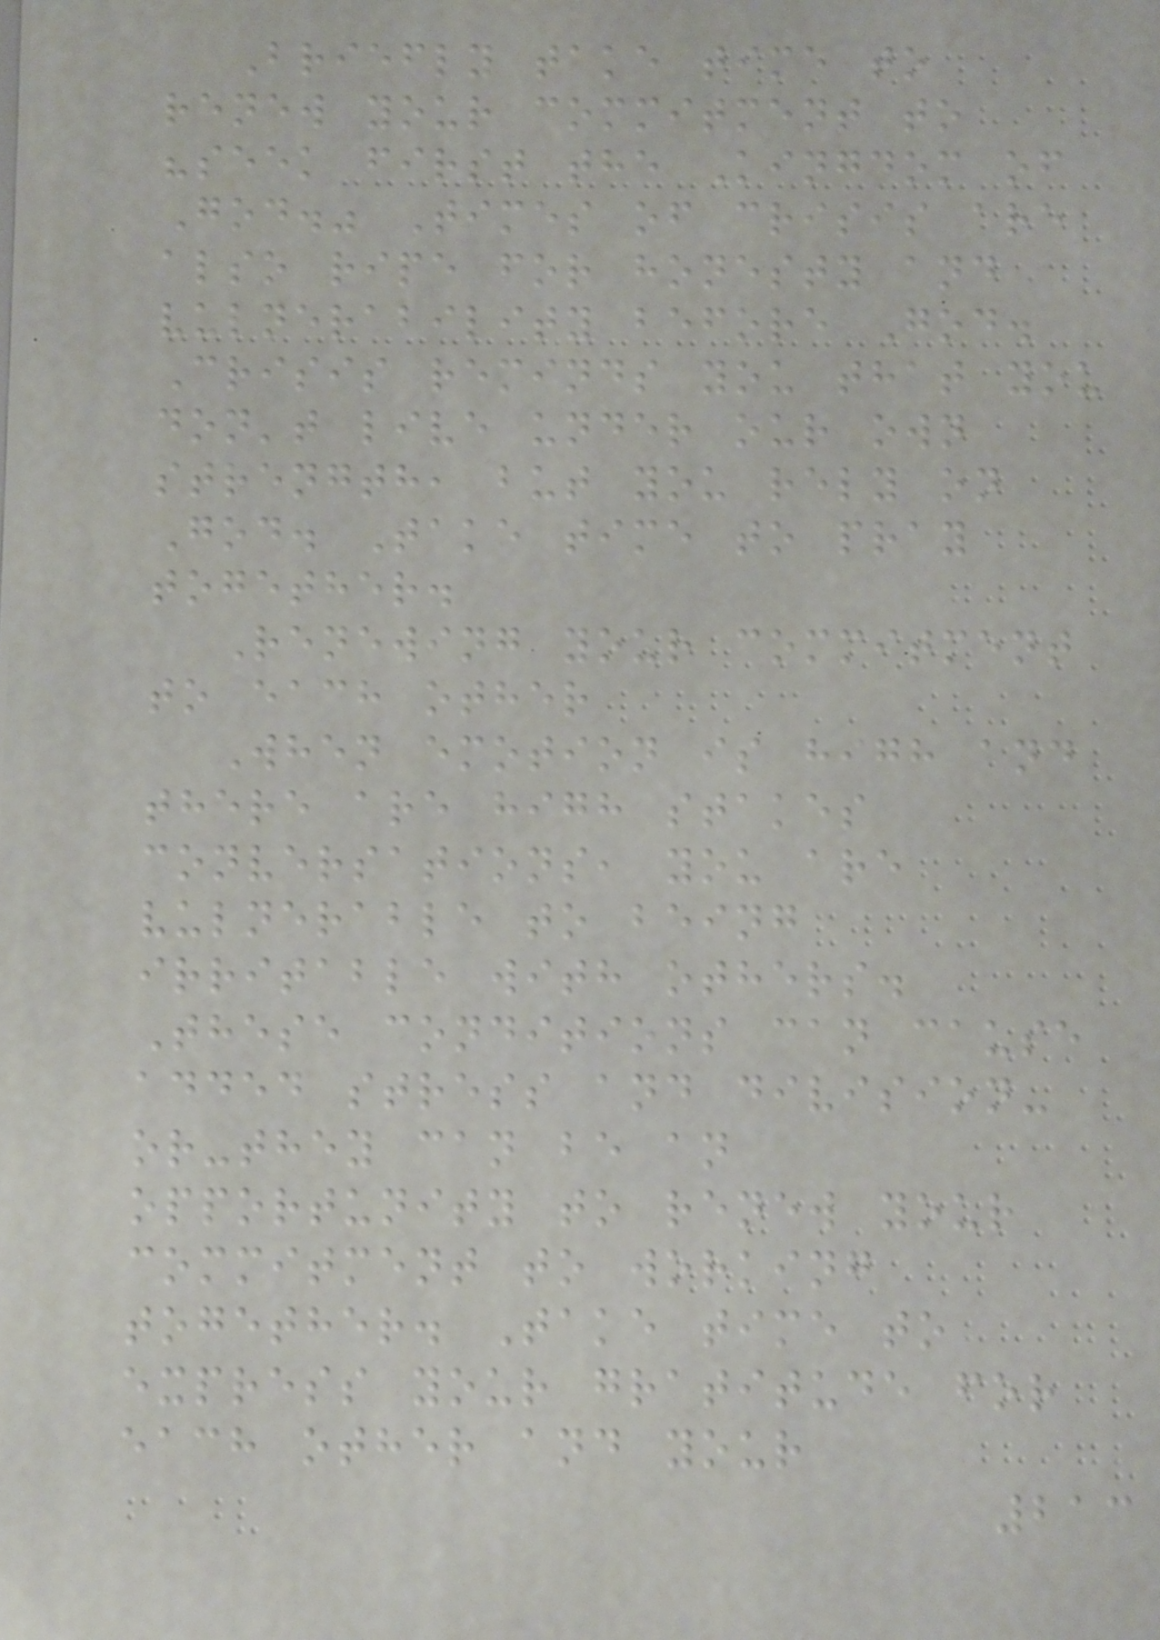Briefly take time to
renew your commitment to
"seek first the Kingdom of
God." Times of crisis are
also ripe for honesty and
vulnerability before God.
Crisis reminds you that you
don't live under our own
strength, but you rely on
God. Take time to pray
together.
Renewing your commitment
to each other
When emotion is high and
there are high stakes
conversations, you are
vulnerable to being
irritable with others.
These conditions can cause
added stress and division-
or-they can be an
opportunity to renew your
commitment to working
together. Take time to
express your gratitude for
each other and your
213
